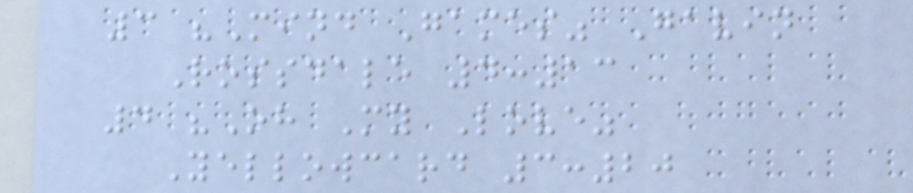3 "Mind Games" Gavin
Rossdale 4:13
4 "Oh My Love"
Yellowcard 3:20
